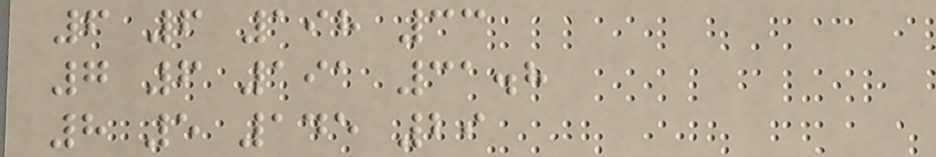6 6 198 33
7 6 191 31.8
8 5 145 29
